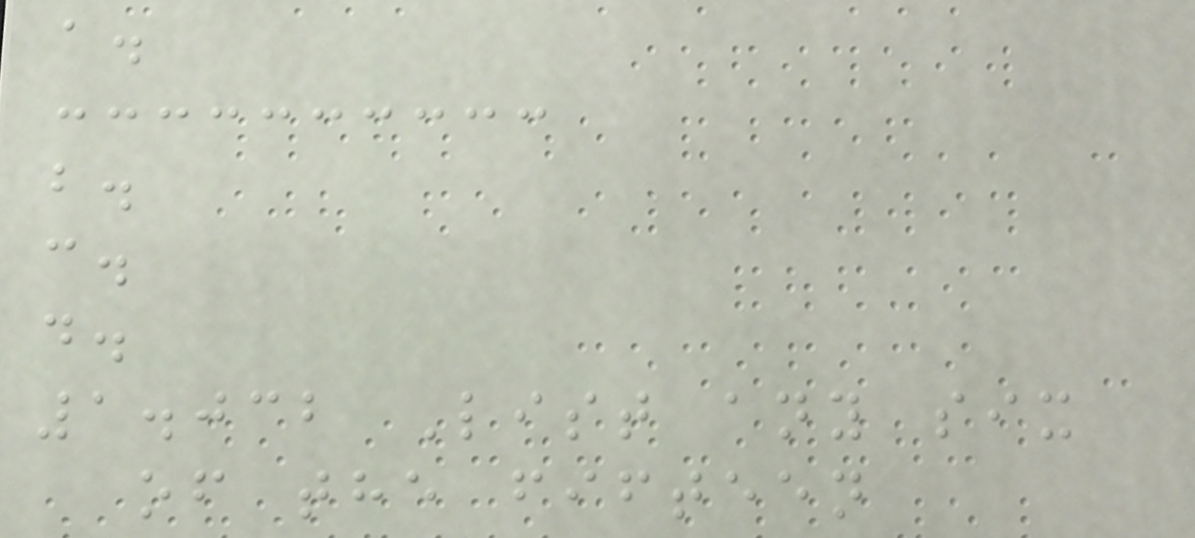a.
b.
c.
d.
1.032 List any six
of the fifteen
